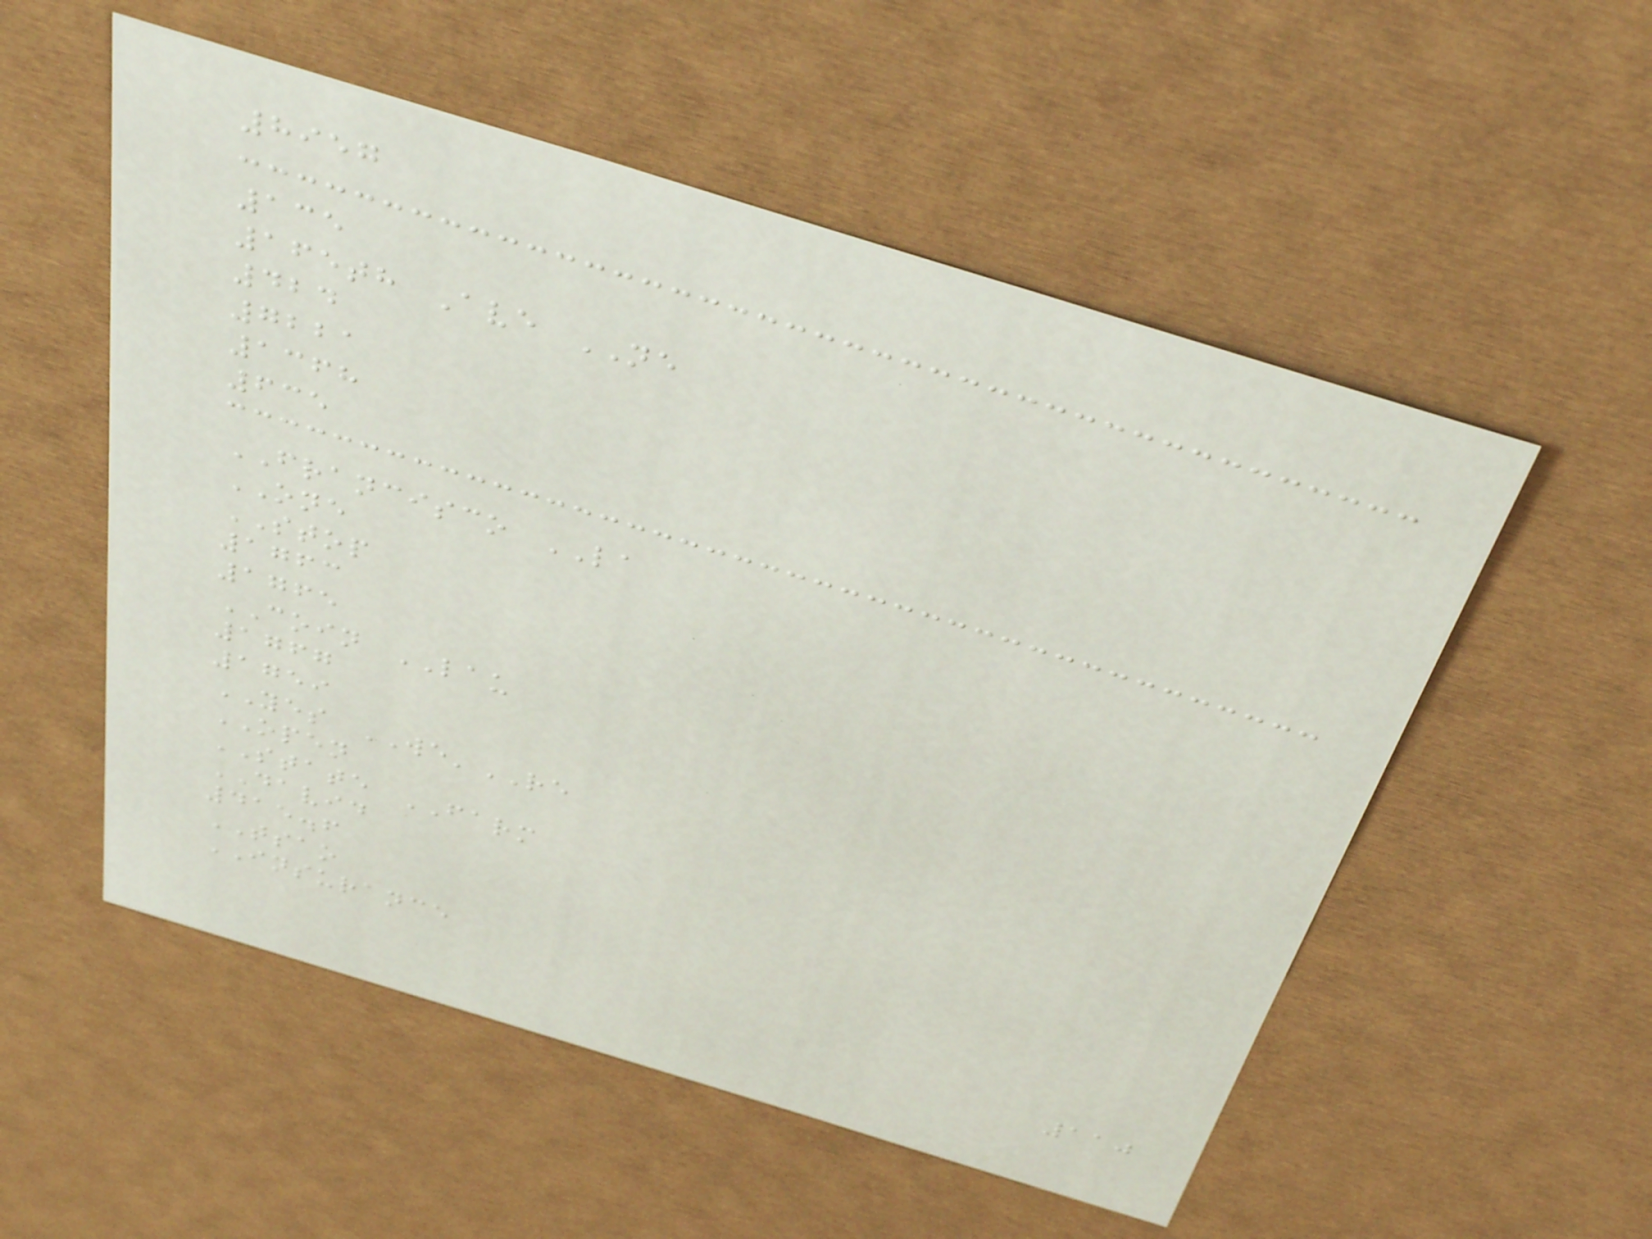8957
135
165th Ave NE
424
7221
1368
635
FRANCISCO LA
ONE
STOP
1763
1765
COIN LAU
1767
1759
YES WE'RE
OPEN
STATE FARM
DAVID
415.6
TSAO
INSURANCE
110
